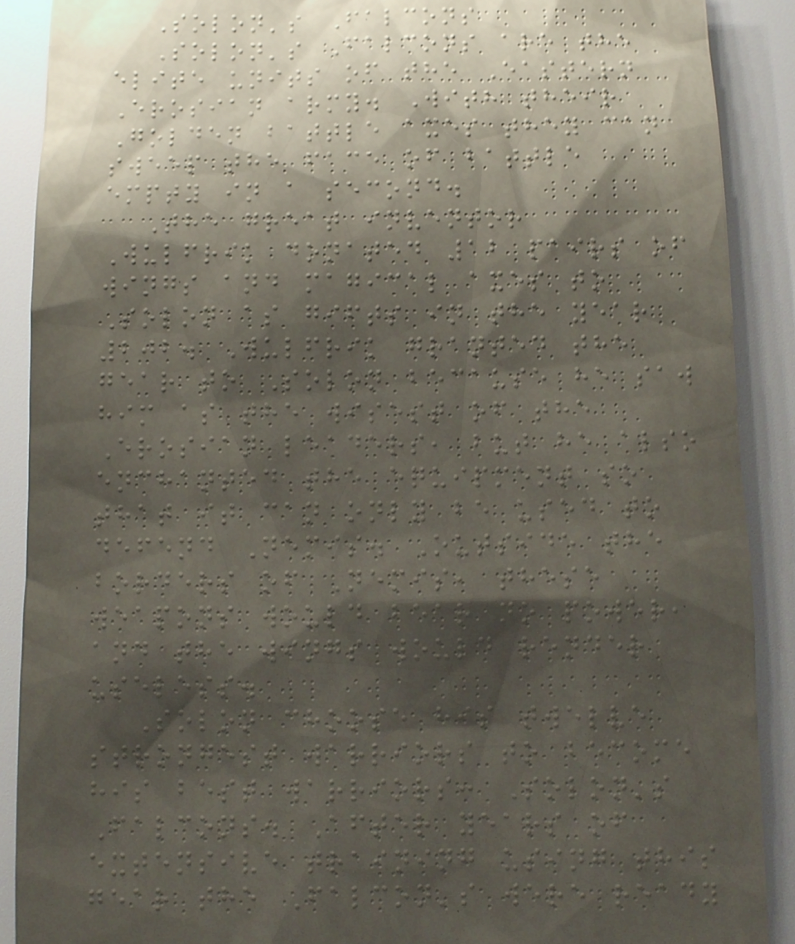Solon's Falcons
Solon's Falcons are the
elite units of the Eastern
Erosian army. With their
Golden battle axes they can
sweep the face of battle
empty in a second.
The great inventor
Wulfrik donated 12 pairs of
wings and magical axes to
Solon as gifts in the year
202. Wulfrik granted the
gear to Solon because he saw
him as the wisest of the
Erosian leaders, but he also
enchanted the equipment so
that it can only be used to
defend Nemis. Outside the
borders of Nemis, these
weapons would bear no power,
and the wings would render
useless.
Solon choose his twelve
strongest warriors to become
his best warriors: Solon's
Falcons. After years of
extensive training using this
gear the Falcon's were ready
